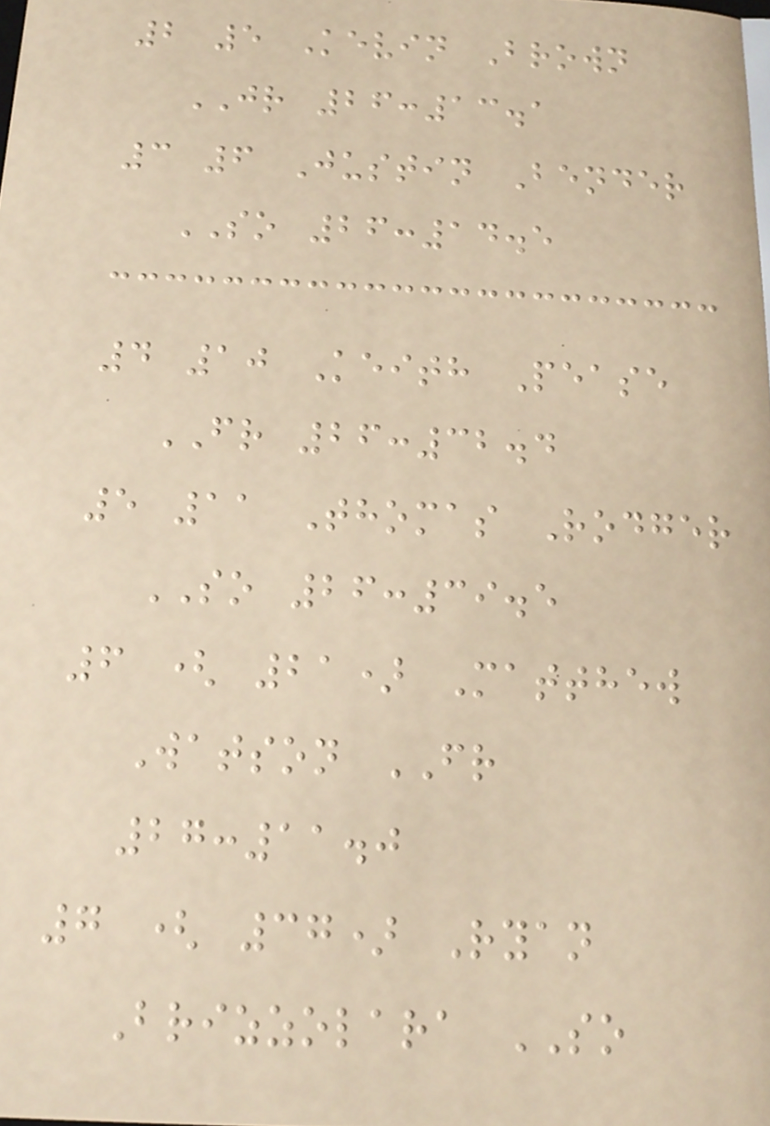2 5 Kevin Brown
JR 26:13.1
3 6 Justin Bender
SO 26:14.5
4 10 Keith Pease
FR 26:32.4
5 11 Thomas Rodger
SO 26:39.5
6 ( 21) Matthew
Watson FR
27:11.0
7 ( 37) Ryan
Brizzolara SO
